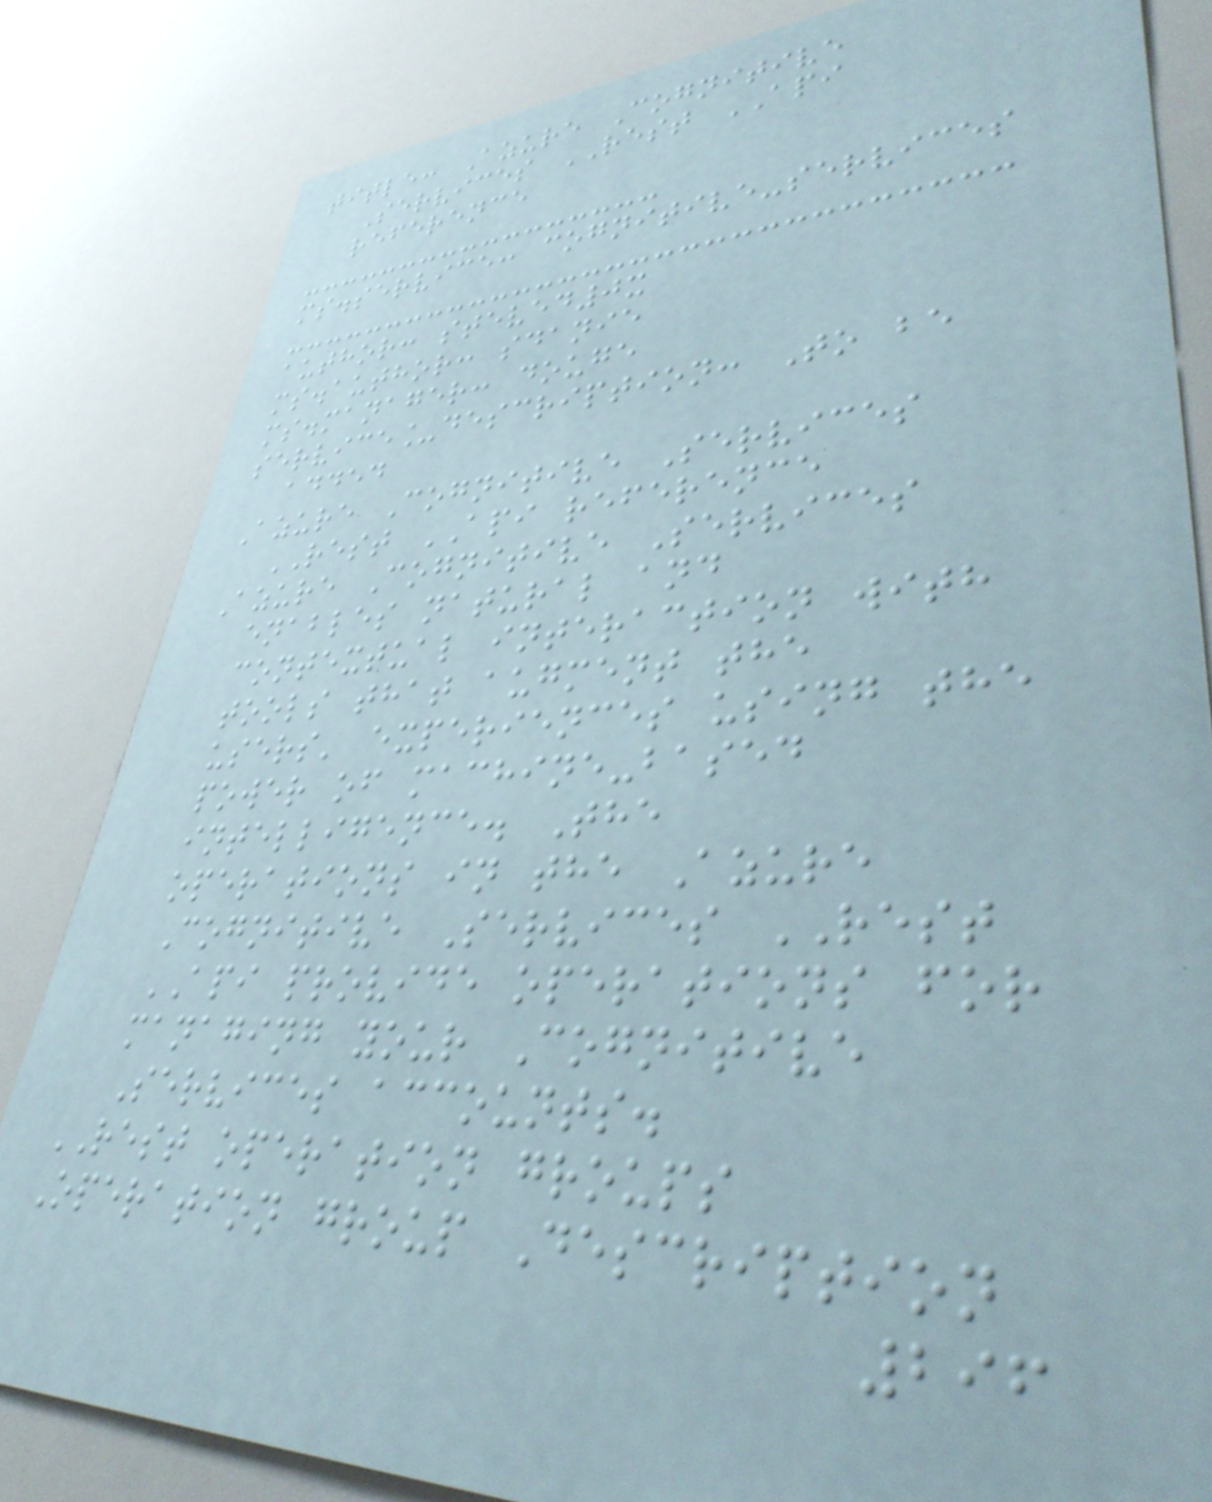title: Azure Cognitive
Services REST API
reference
ms.service: cognitive-services
author: steved0x
ms.author: sdanie
ms.manager: douge
service_description: To be
added
Azure Cognitive Services
REST API reference
Azure Cognitive Services
enables natural and
contextual interaction with
tools that augment the
users' experiences using the
power of machine-based
intelligence. The
operations in the Azure
Cognitive Services REST
API provide operations for
managing your Cognitive
Services accounts.
REST operation groups
Operation group Description
296
